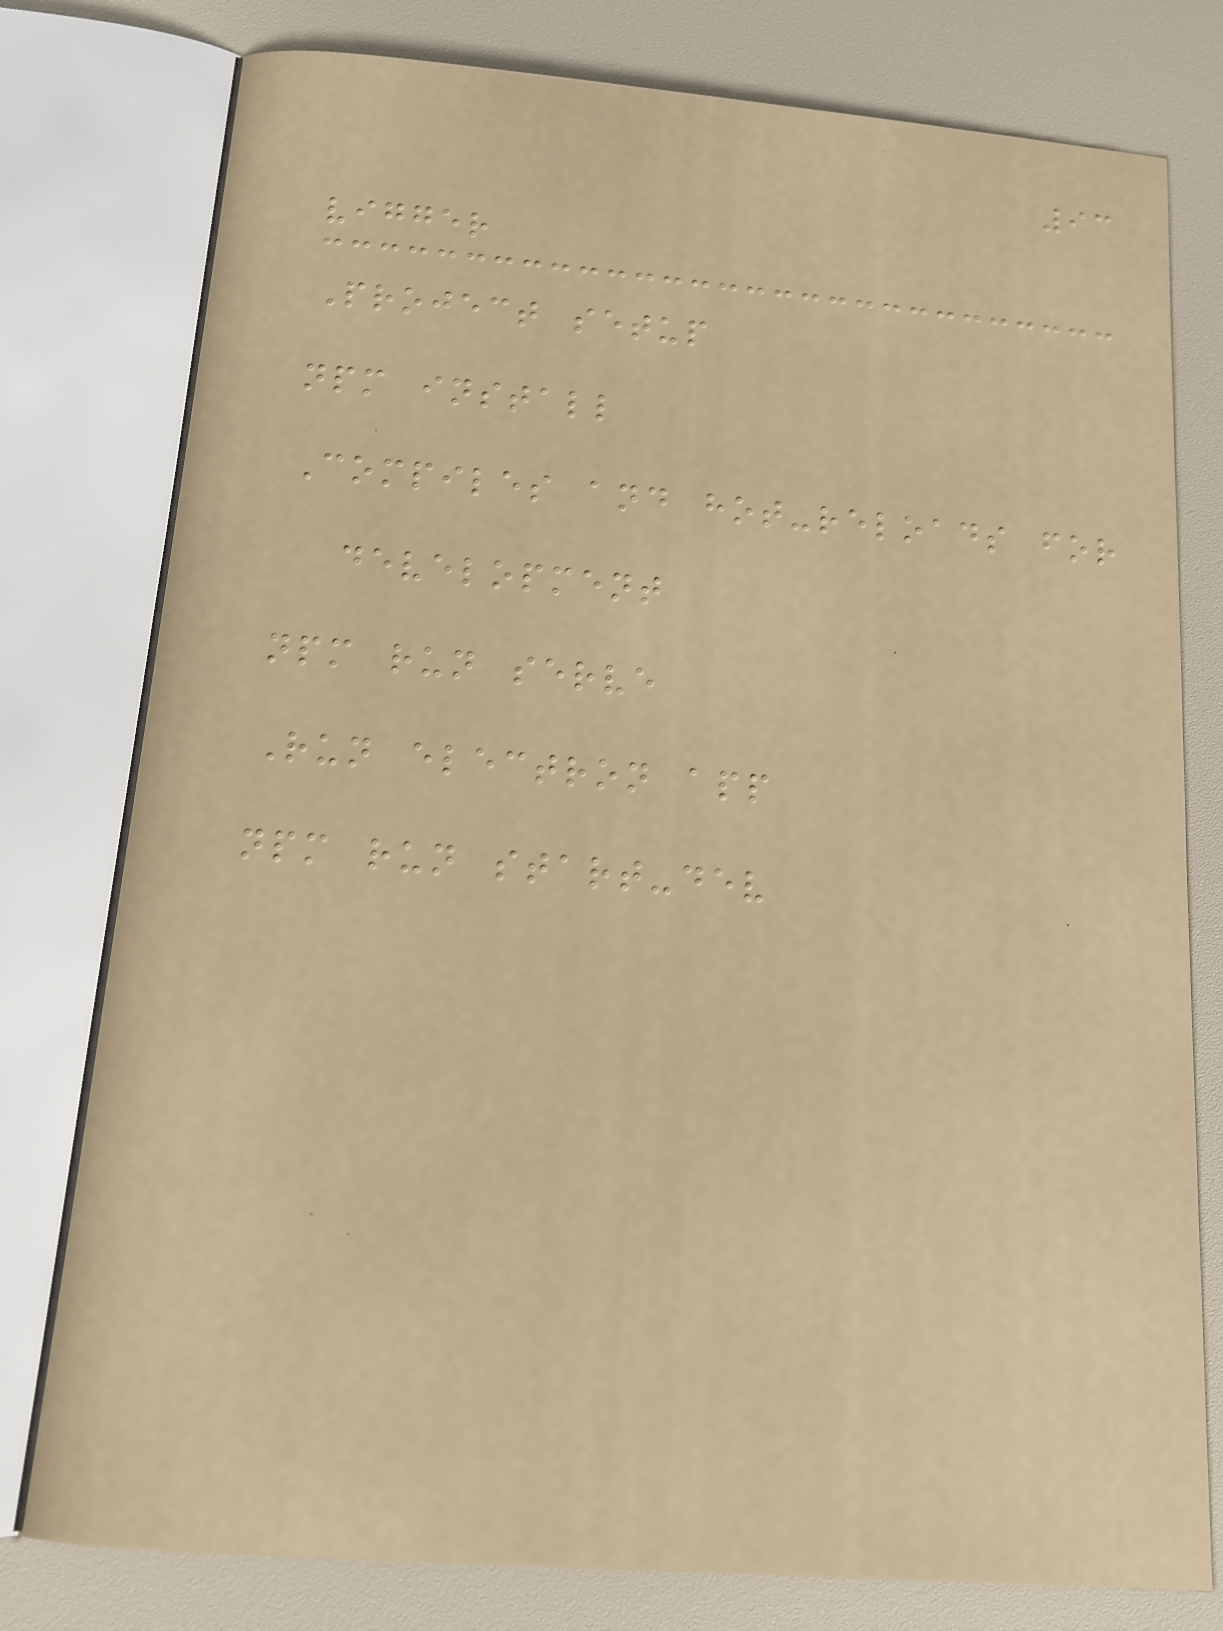93
vigger
Project setup
npm install
Compiles and hot-reloads for
development
npm run serve
Run electron app
npm run start-dev
